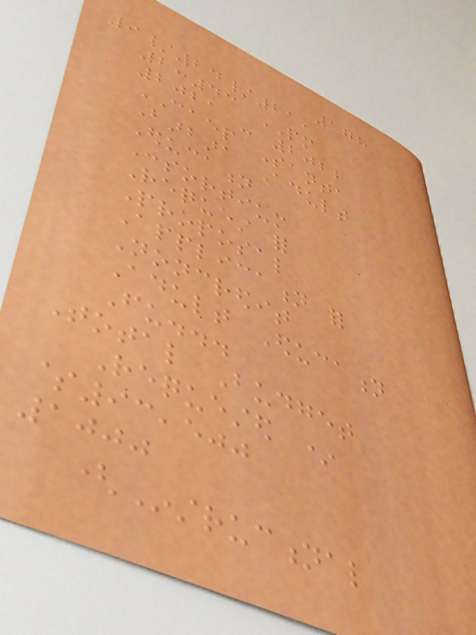178
9/24/21,
2:43 PM
2021 - 2022
CAEP Santa
Barbara Adult
Education
Consortium
Request for
Proposal
Application for
Noncredit
Adult Education
Fu...
Total Budget
Requested *
$93,500
1000
(Instructional
